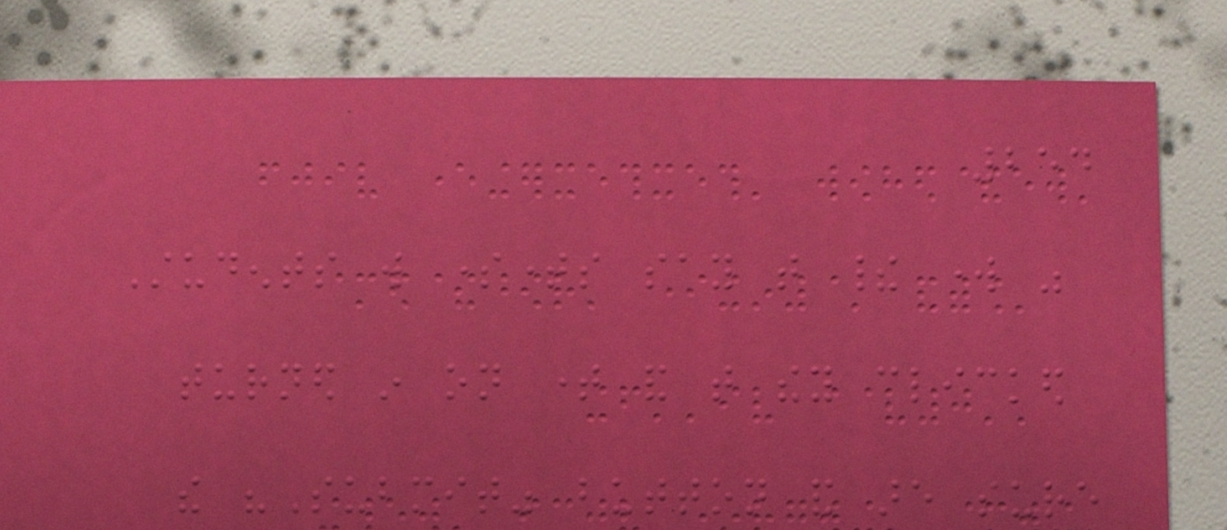254
Students will sometimes say that their work was
turned in on time and that they clicked
the "Submit" button and are sure
